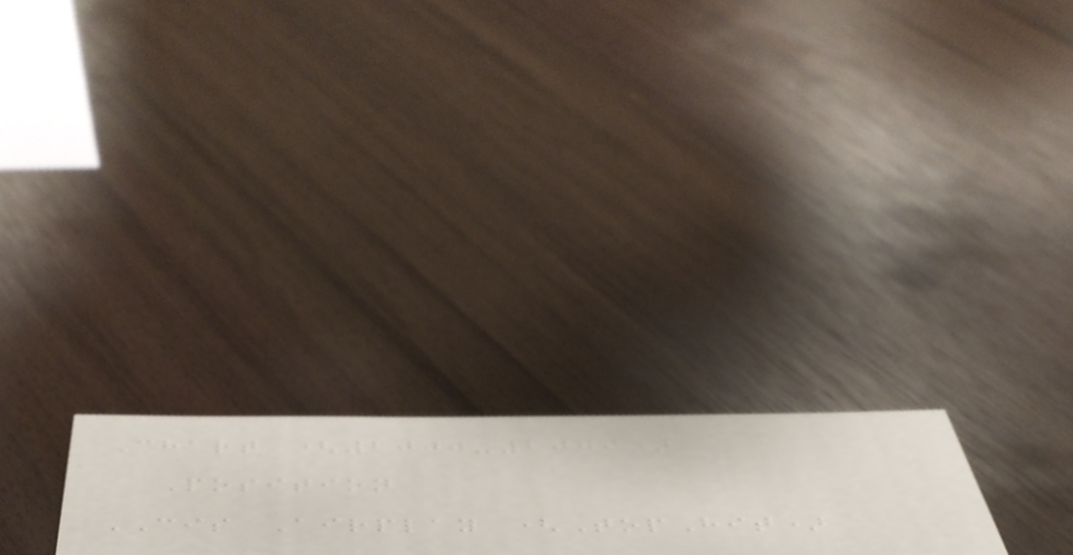Chart (2000-2009)
Position
CIS Airplay (TopHit)
